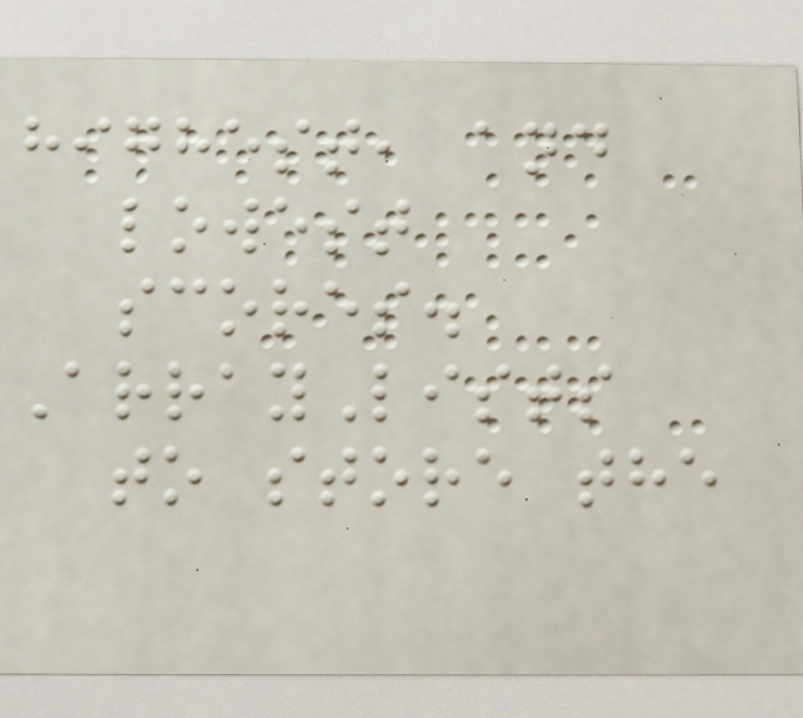highest, and
lowest
scores.
ArrayLists
to store the
